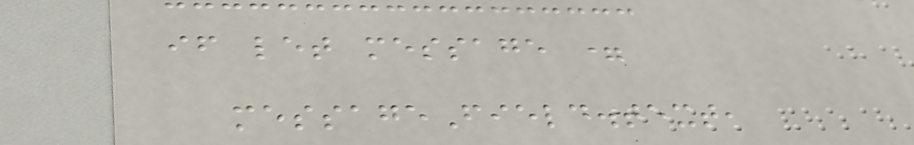if let message =
messageField.text,
